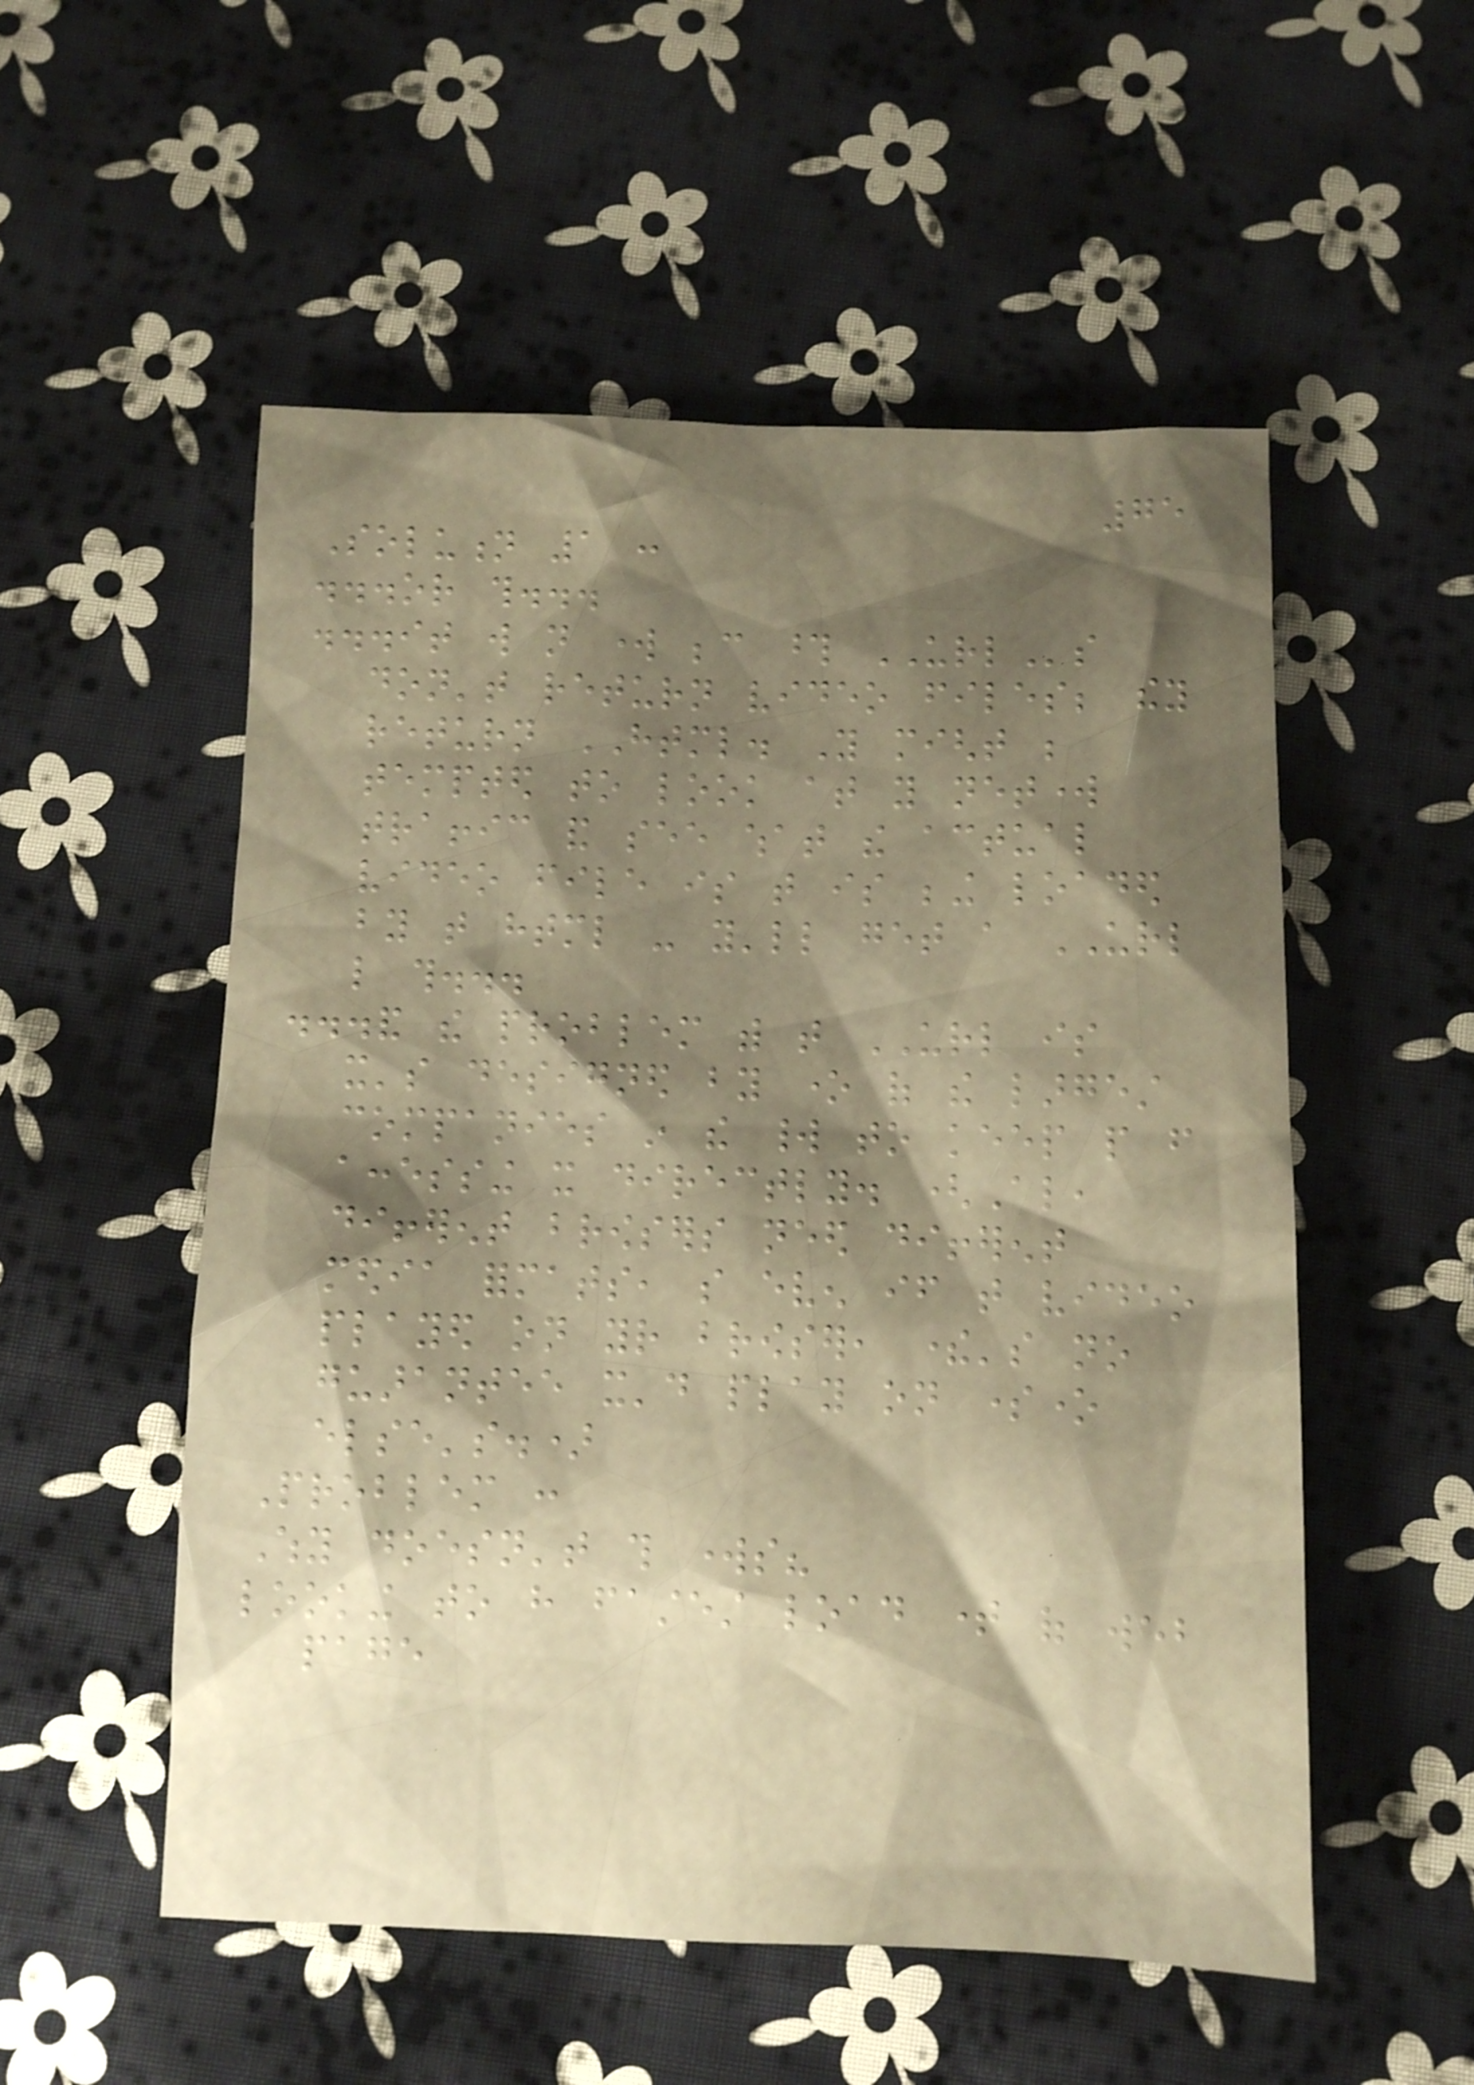75
Solution 1 :
...or this...
...it will not work because those URLs
don't return video files; they
return HTML. You might be
tempted to look at you network
traffic and see what the actual
video file is that is being loaded
by that html - you'll get a URL
like this...
...and the problem with that URL is
it's designed by one of the largest
companies in the world to keep people from
accessing it directly. (Also,
different browsers need different
media formats, so even if that video
played on your browser, there's no
guarantee it'd play on someone
else's.)
Problem :
Why doesn't this works?
looking to have fastest load time of web
page
